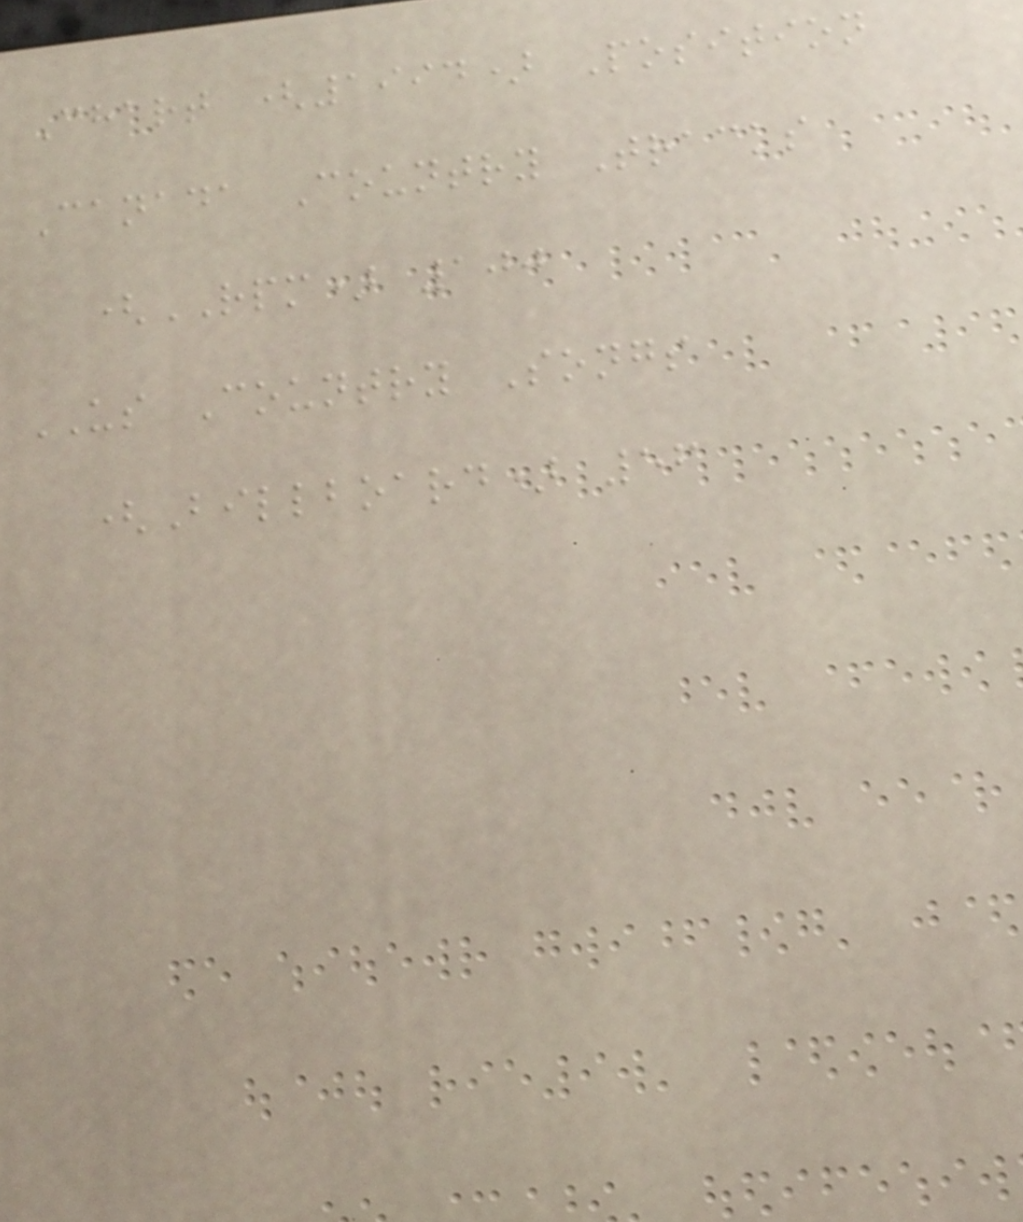Chart (1994) Position
Canada Country Tracks
(RPM) 100
US Country Songs
(Billboard) 56
